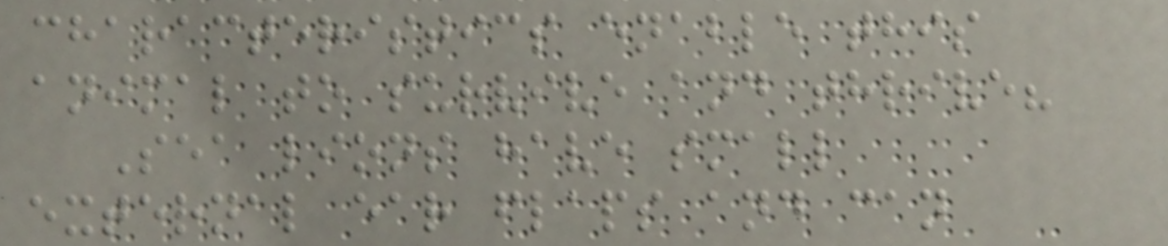characteristics enable this
animal to survive and thrive?
Sea lions have small
external ear flaps and can
